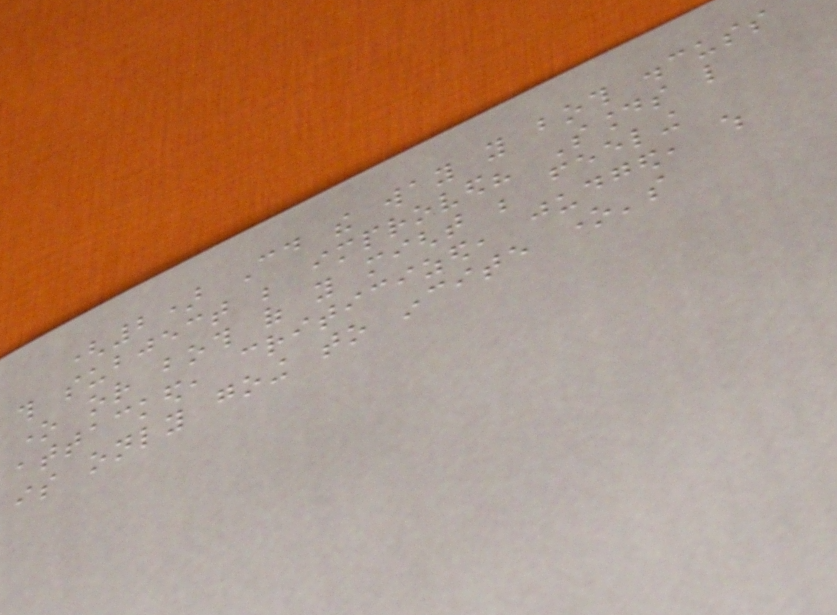(2) Could the way you both discuss
this subject be improved? Sounds like
one or both of you might be feeling
attacked, criticized, judged, which
is only going to incite one's
